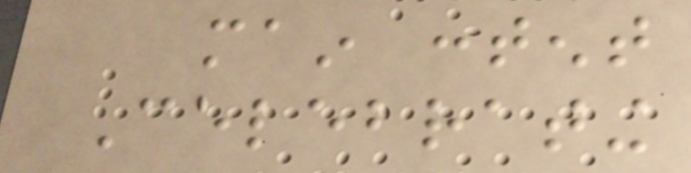main content
Celebrating
